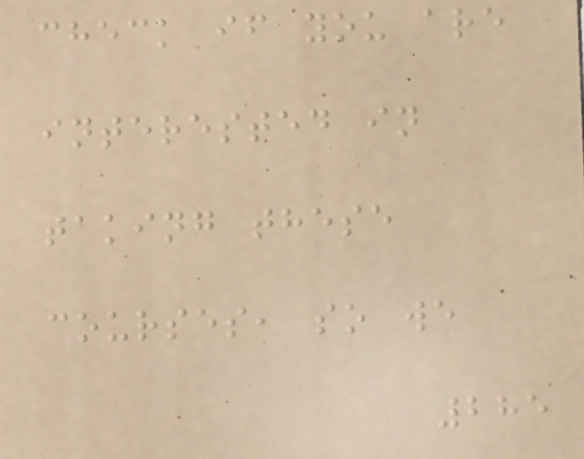check if you are
interested in
taking these
courses, so we
285
